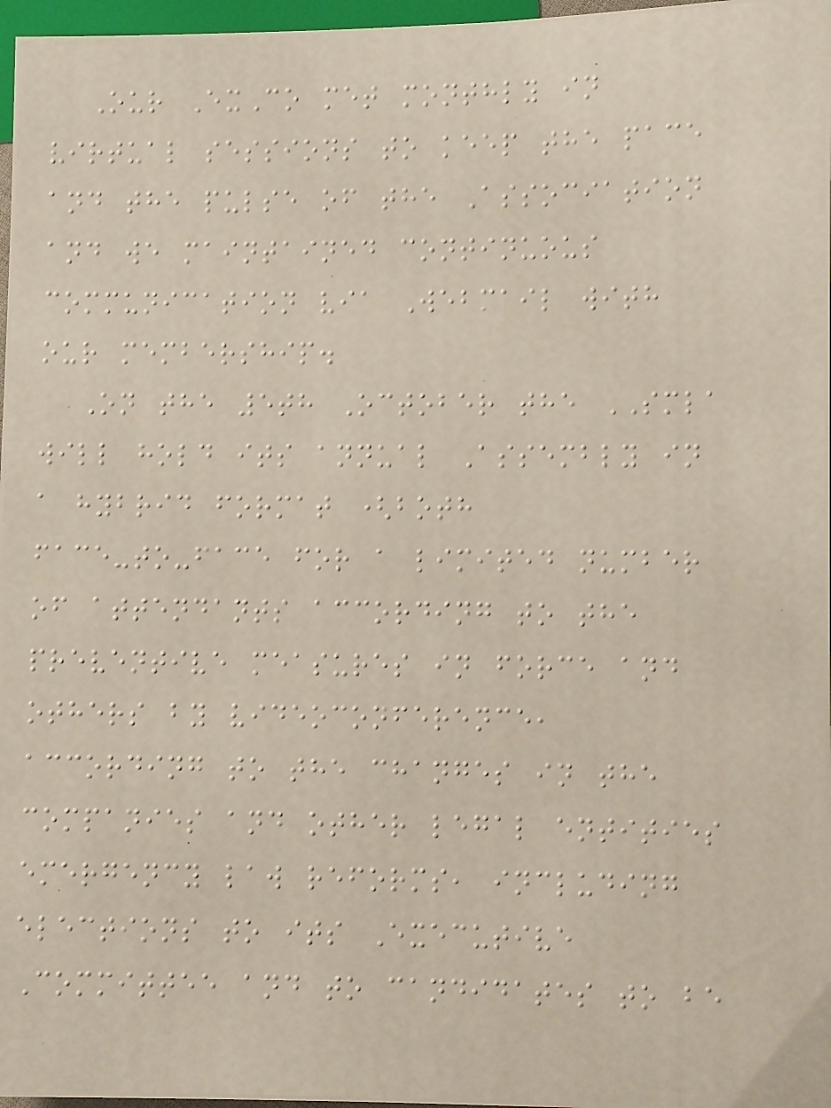Our ExCo met monthly in
virtual sessions to keep the pace
and the pulse of the Association
and we maintained continuous
communication via Webmail with
our membership.
On the 5th October the SMLA
will hold its annual Assembly in
a hybrid format (both
face-to-face for a limited number
of attendants according to the
preventive measures in force and
others by videoconference,
according to the changes in the
companies and other legal entities
emergency law reforms, including
elections to its Executive
Committee and to candidates to be
